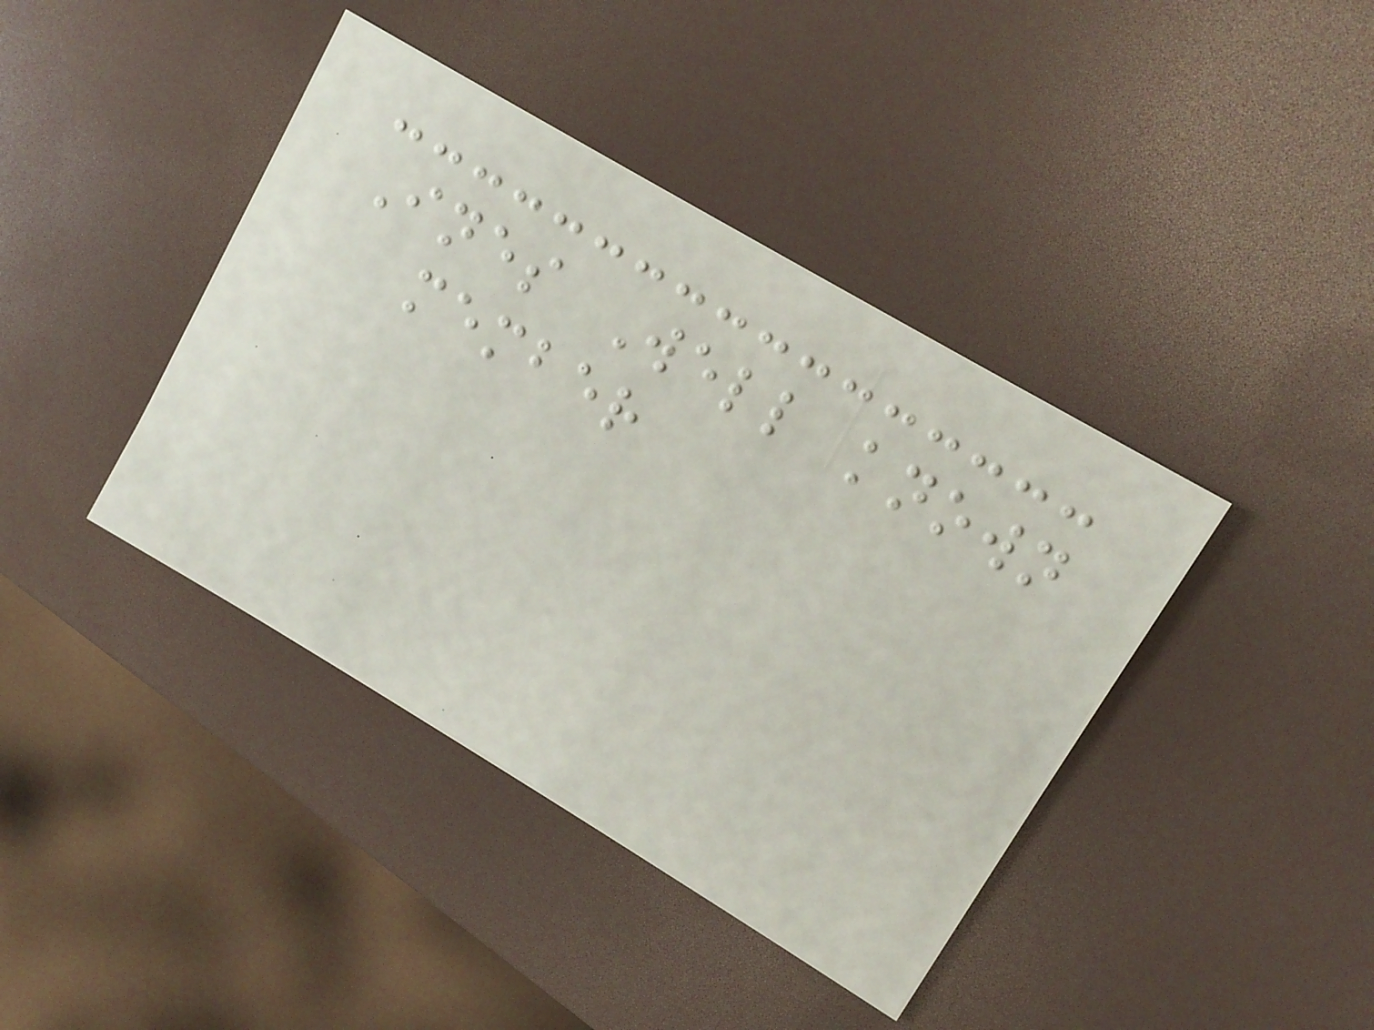Ines Well known
member
